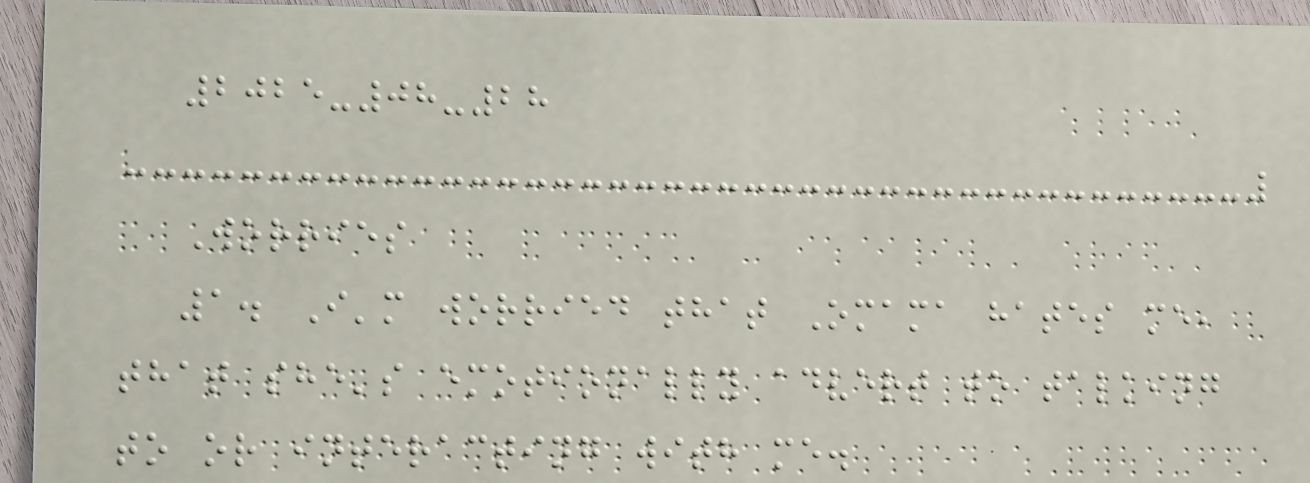2025-08-28
Worries
1. I'm worried that Omama hates me,
that she's emotionally advert to talking
to or interacting with me.
